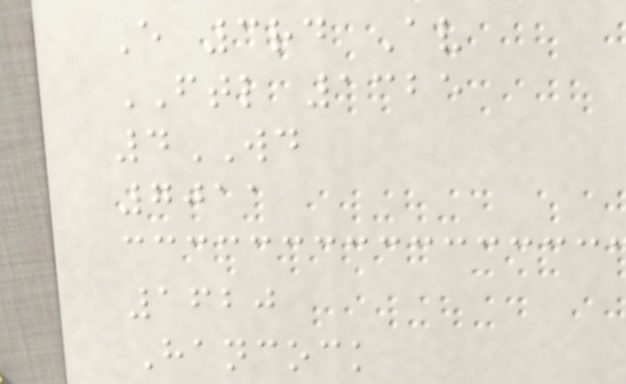E 3rd Av
FTL 1325
4WD
7011
1620
Hancock
